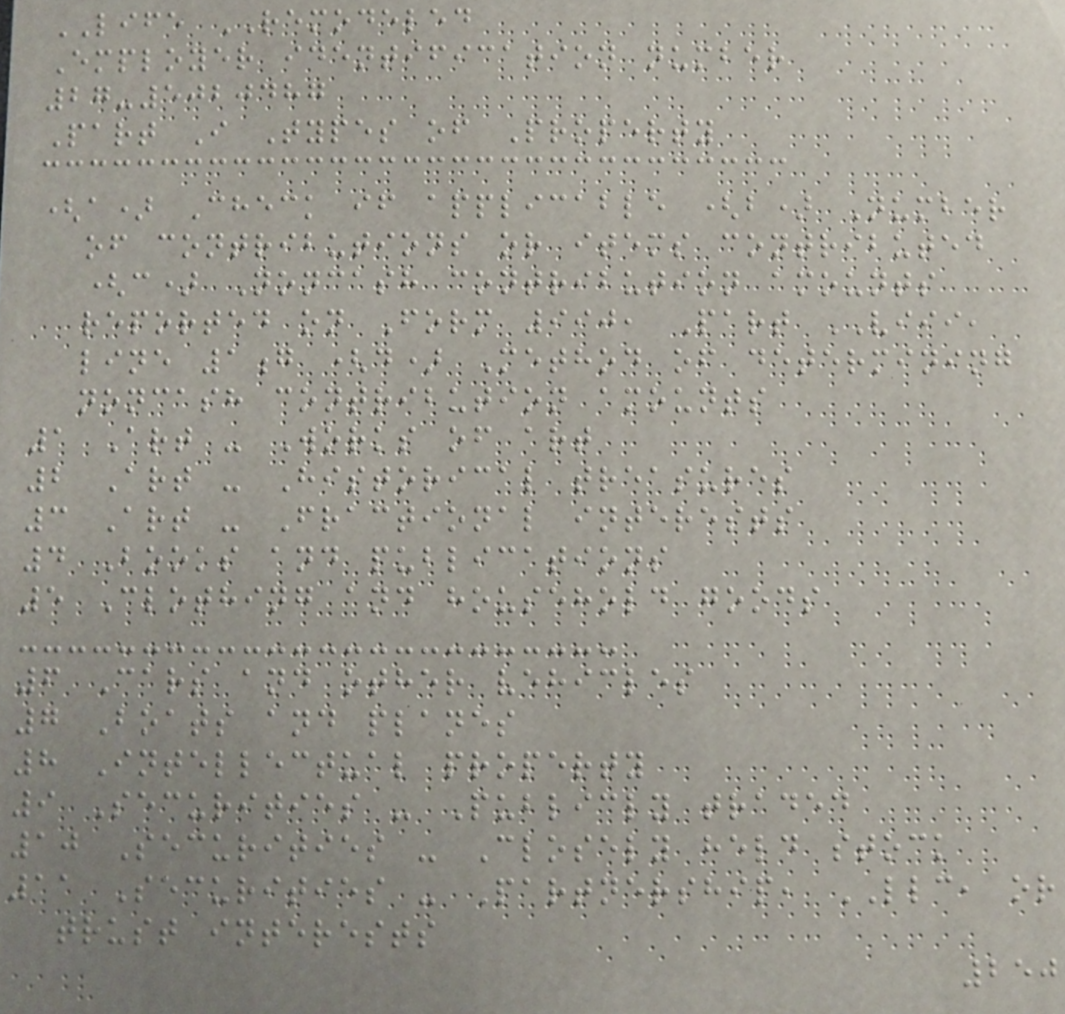LIFE REMODELED
Employer identification number
27-5020487
Part I Types of Property
(a) Check if applicable (b) Number
of contributions or items contributed
(c) Noncash contribution amounts
reported on Form 990, Part VIII,
line 1g (d) Method of determining
noncash contribution amounts
1 Art - Works of art
2 Art - Historical treasures
3 Art - Fractional interests
4 Books and publications
5 Clothing and household goods
6 Cars and other vehicles
7 Boats and planes
8 Intellectual property
9 Securities - Publicly traded
10 Securities - Closely held stock
11 Securities - Partnership, LLC, or
trust interests
250
